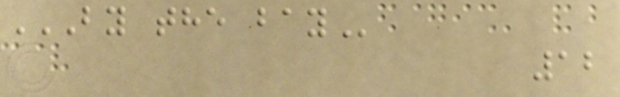BY THE BAY
12
